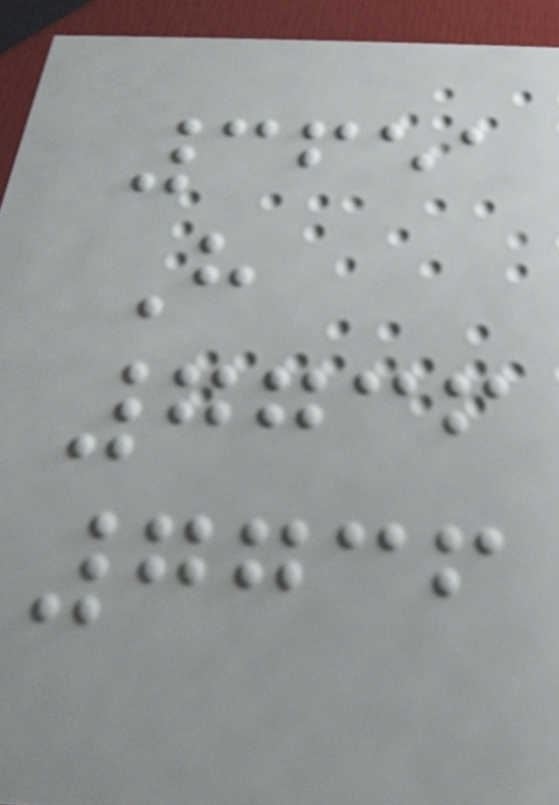3651
H
7736
7736
